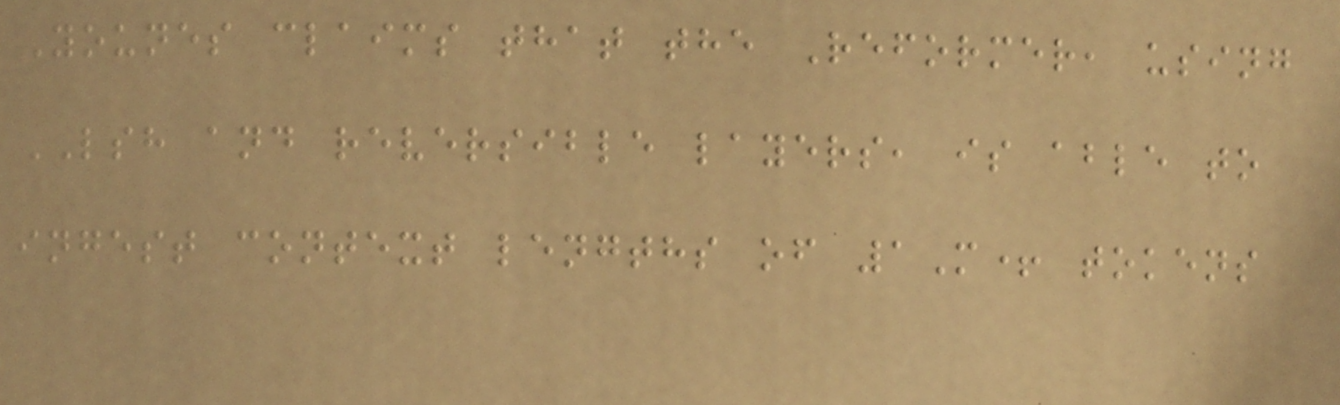Younes claims that the Reformer, using
LSH and reversible layers, is able to
ingest context lengths of 1M+ tokens
